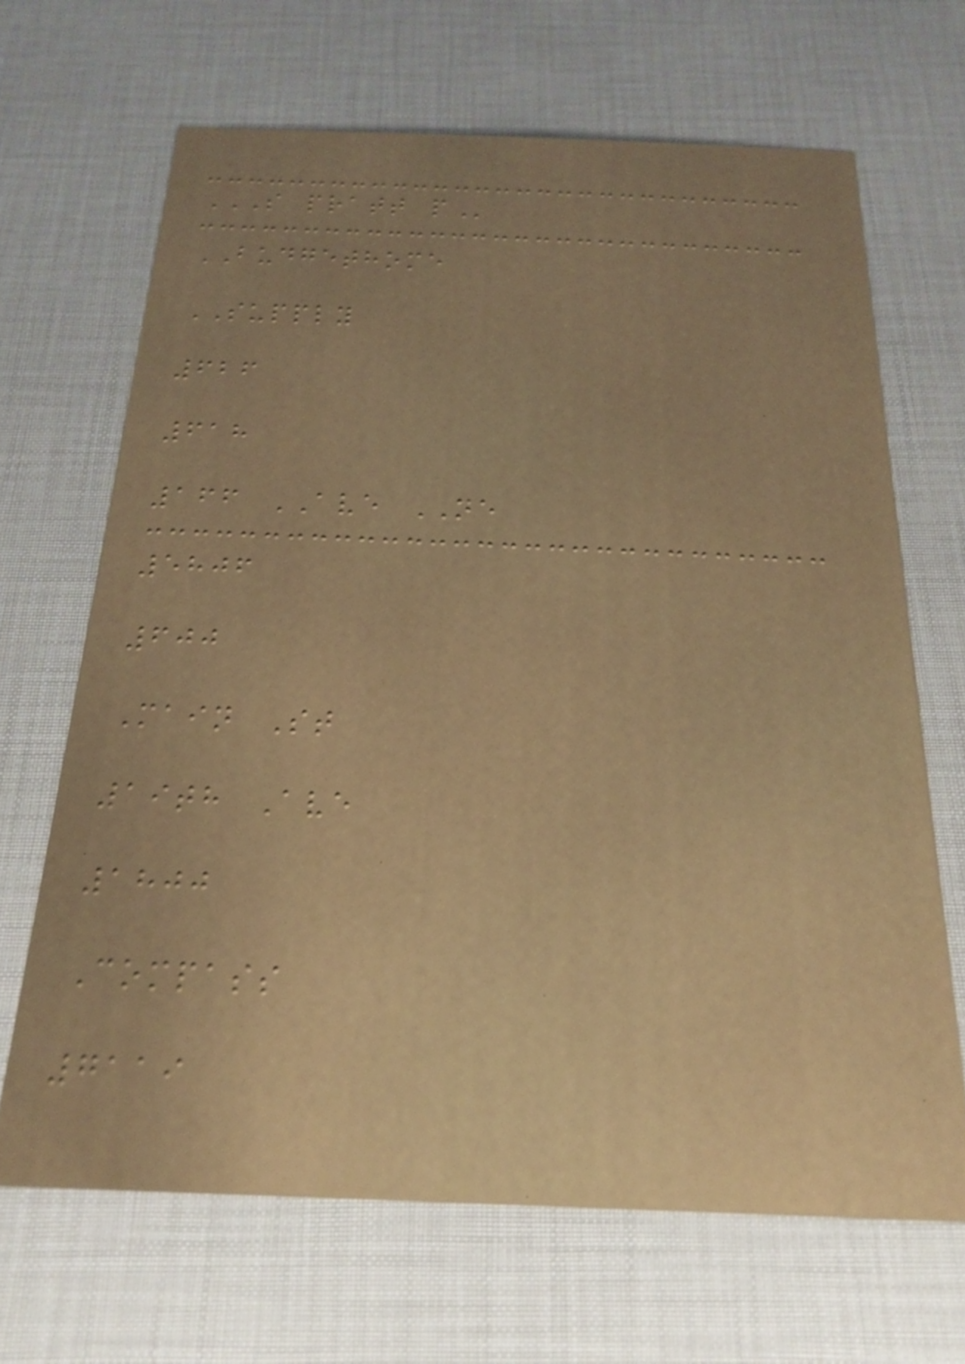S PRATT P
BUDGETHOME
SUPPLY
626
618
166 AVE NE
5806
600
Main St
19th Ave
1800
Compass
7119
